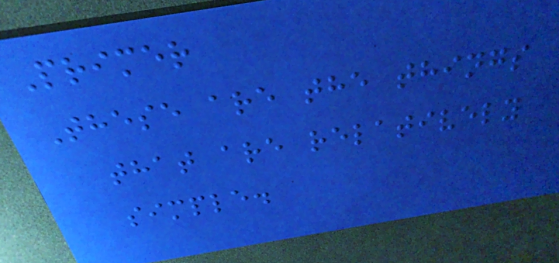Primer
These are the things
that are relatively
simple.
